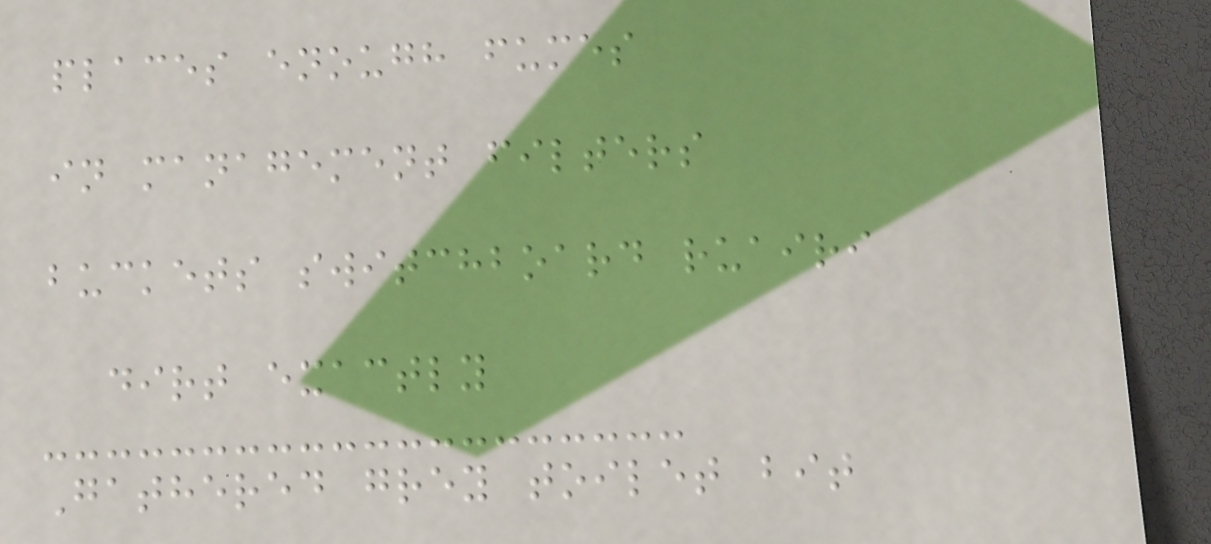places enough fumes
in management filters
buckets switchboard ruairi
dirt exactly
Gathered grey toilet bit
